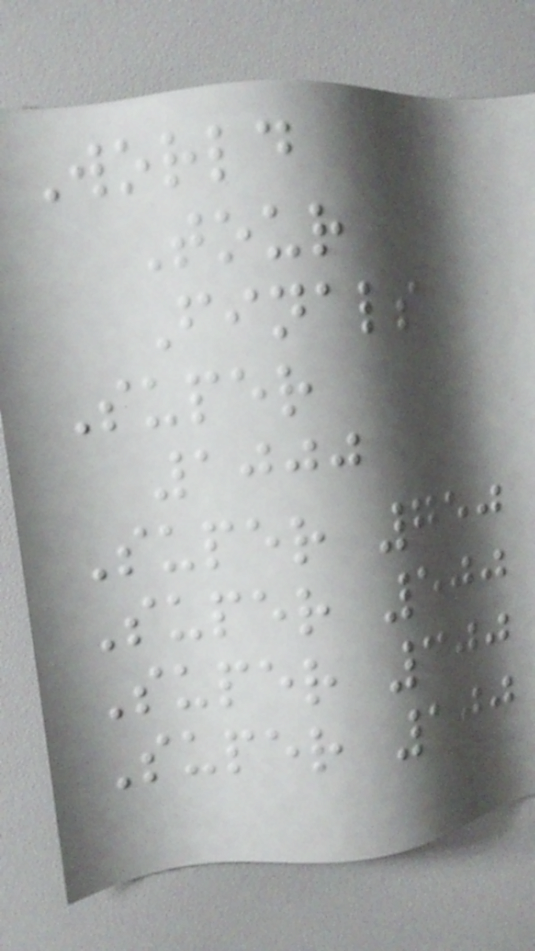World
Tour
Finals
Super
1000
Super 750
Super 500
Super 300
Super 100
